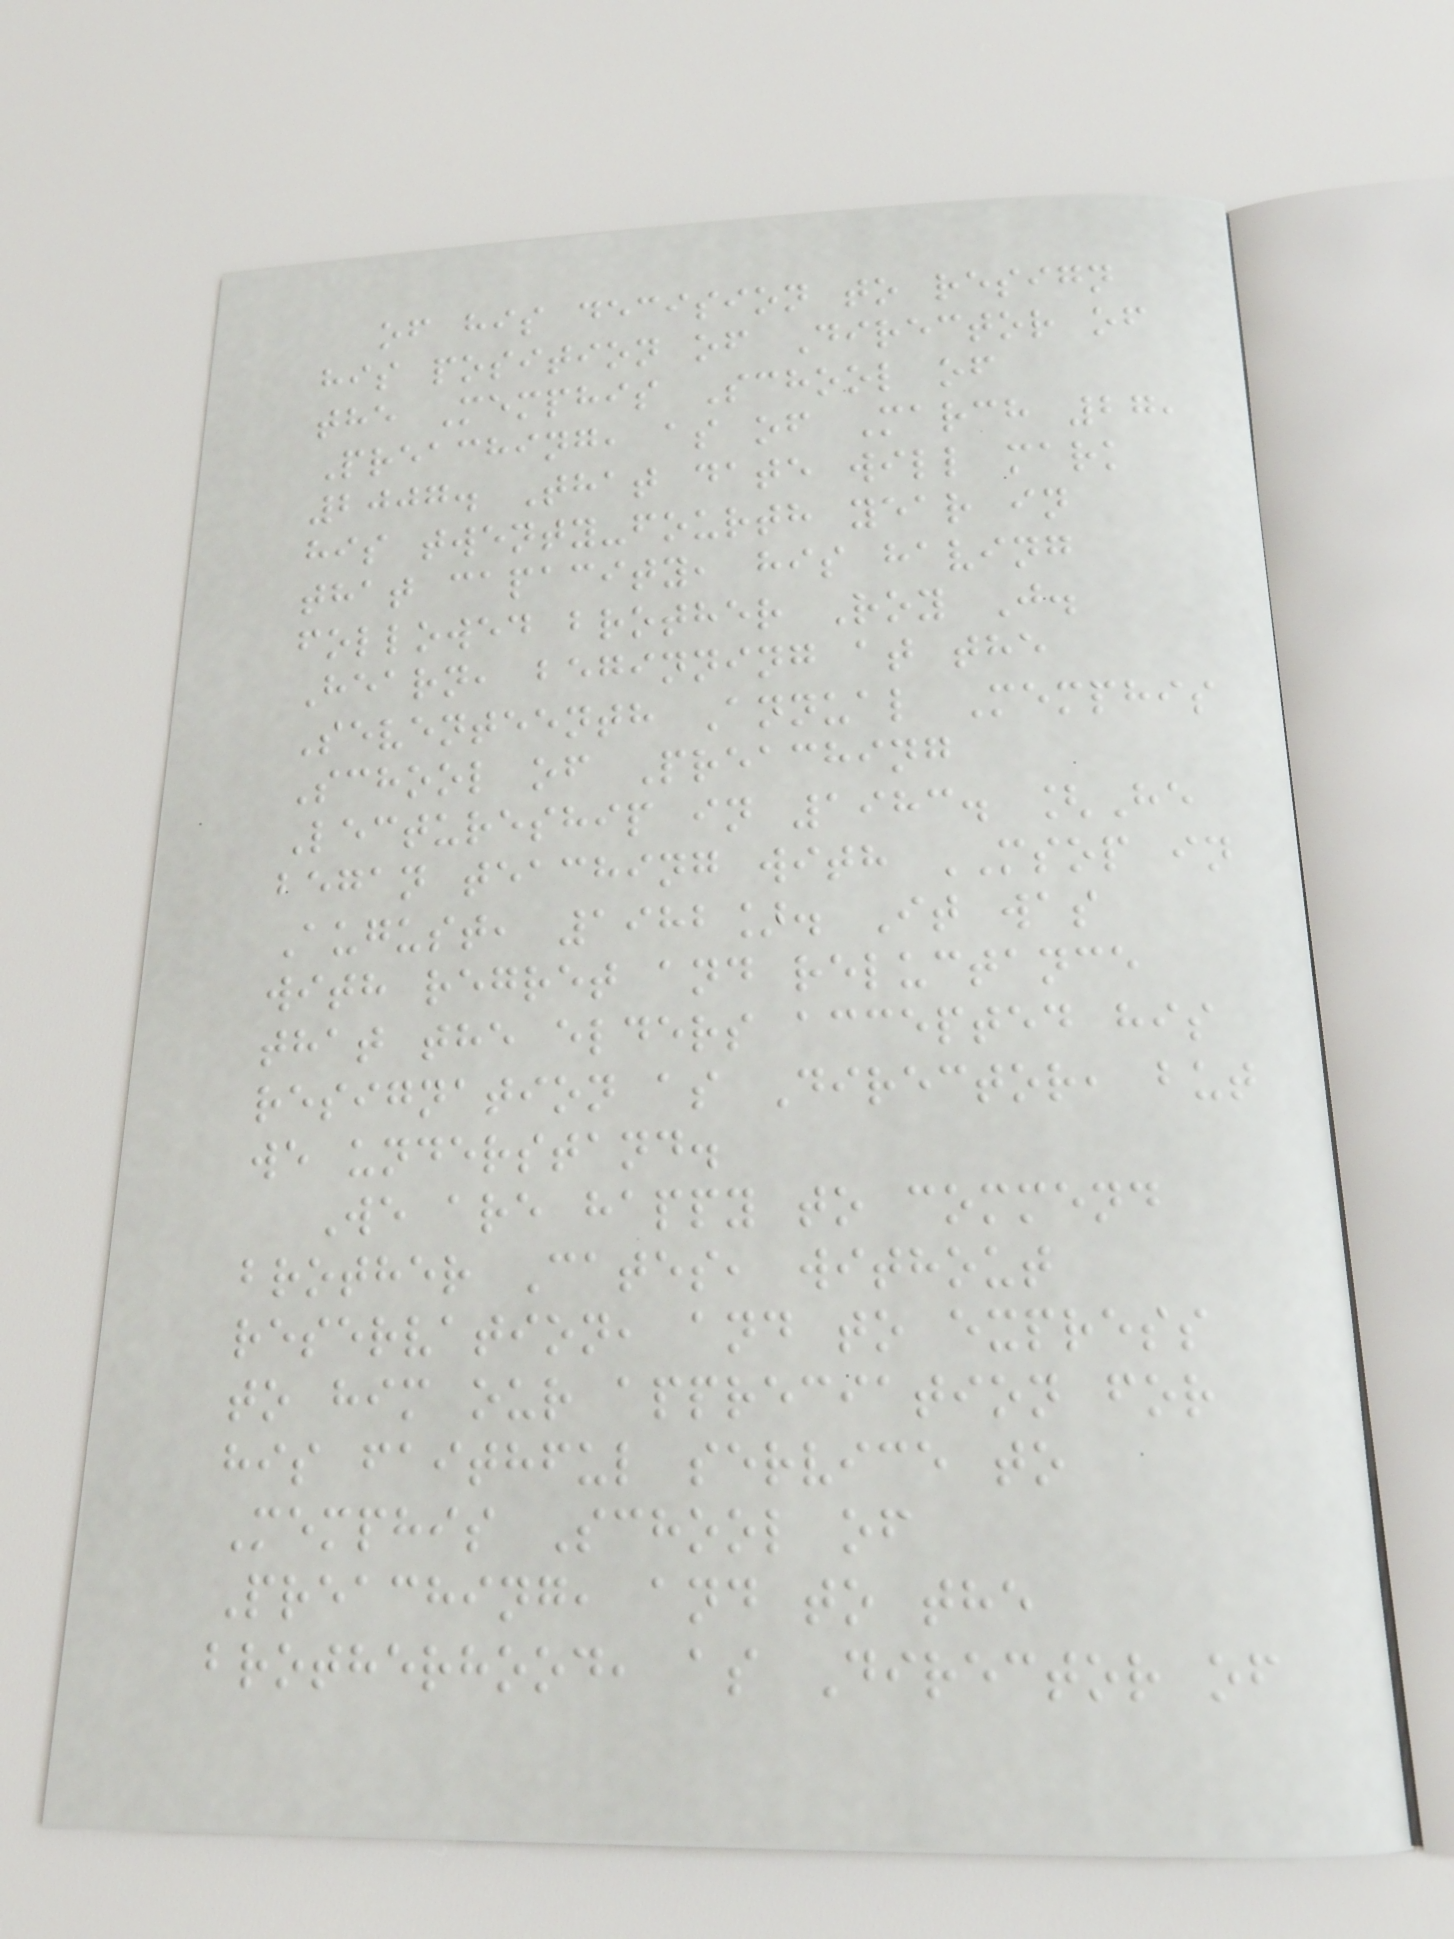of his decision to resign
his position of Director of
the Memphis School of
Preaching, as of March 27,
2007. That date will mark
his twenty-fourth year in
that capacity, his having
followed brother Roy J.
Hearn, beginning at the
Seventeenth Annual Memphis
School of Preaching
Lectureship in 1983. [He
began teaching with MSOP in
August, 1982]. It was
with regret and reluctance
that the elders accepted his
resignation as Director, but
we understand.
We are happy to commend
brother Cates, without
reservation, and to express
to him our appreciation for
his faithful service to
Memphis School of
Preaching, and to the
brotherhood, as Director of
